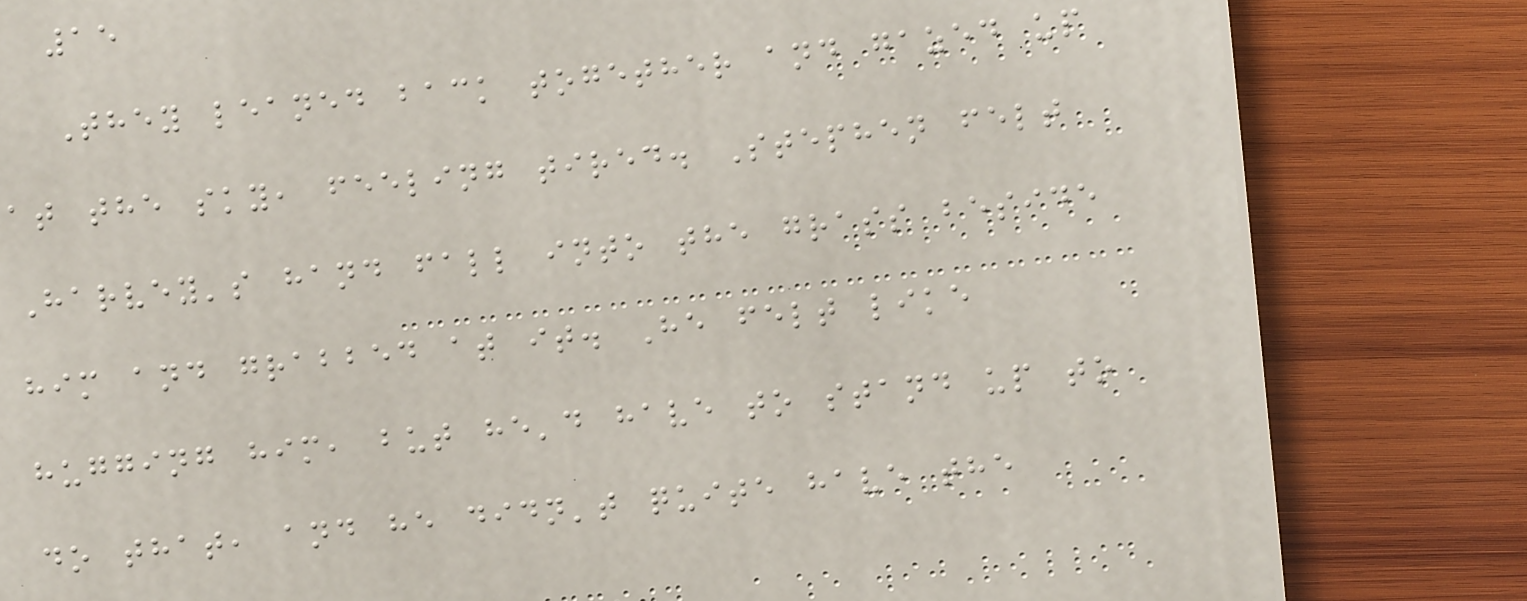15
They leaned back together and gazed up
at the sky, feeling tired. Stephen felt
Harvey's hand fall into the grass beside
him and grabbed at it. He felt like
hugging him, but he'd have to stand up to
do that, and he didn't quite have the
